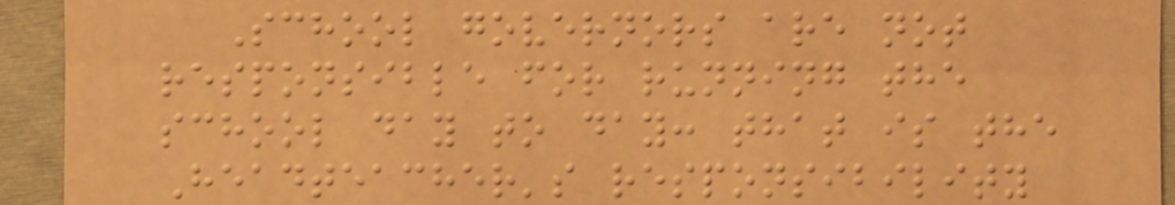School governors are not
responsible for running the
school day to day: that is the
Headteacher's responsibility
